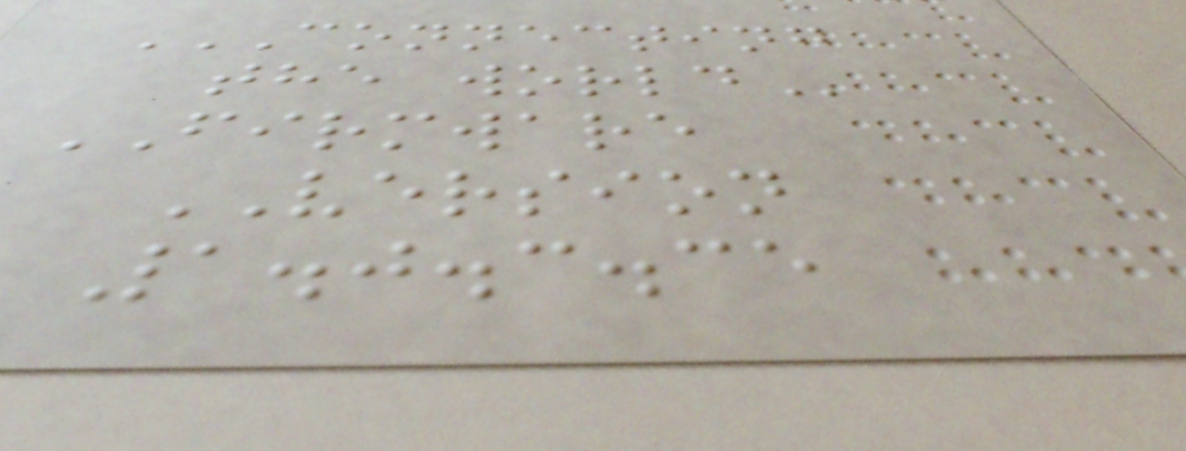CONNECTING
THE WORLD
FIRMWARE
VERSION
1.0.3.35
